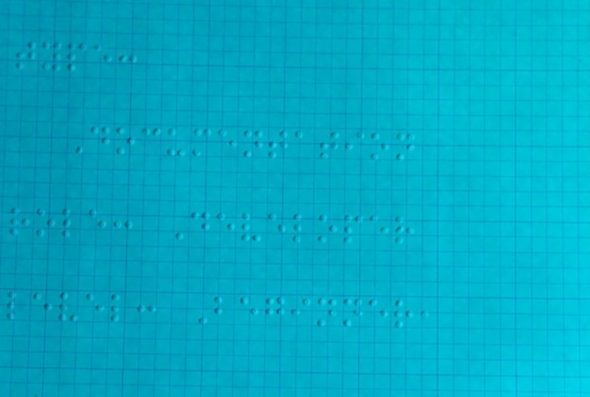type:
Documentation
role: Developer
level: Beginner,
